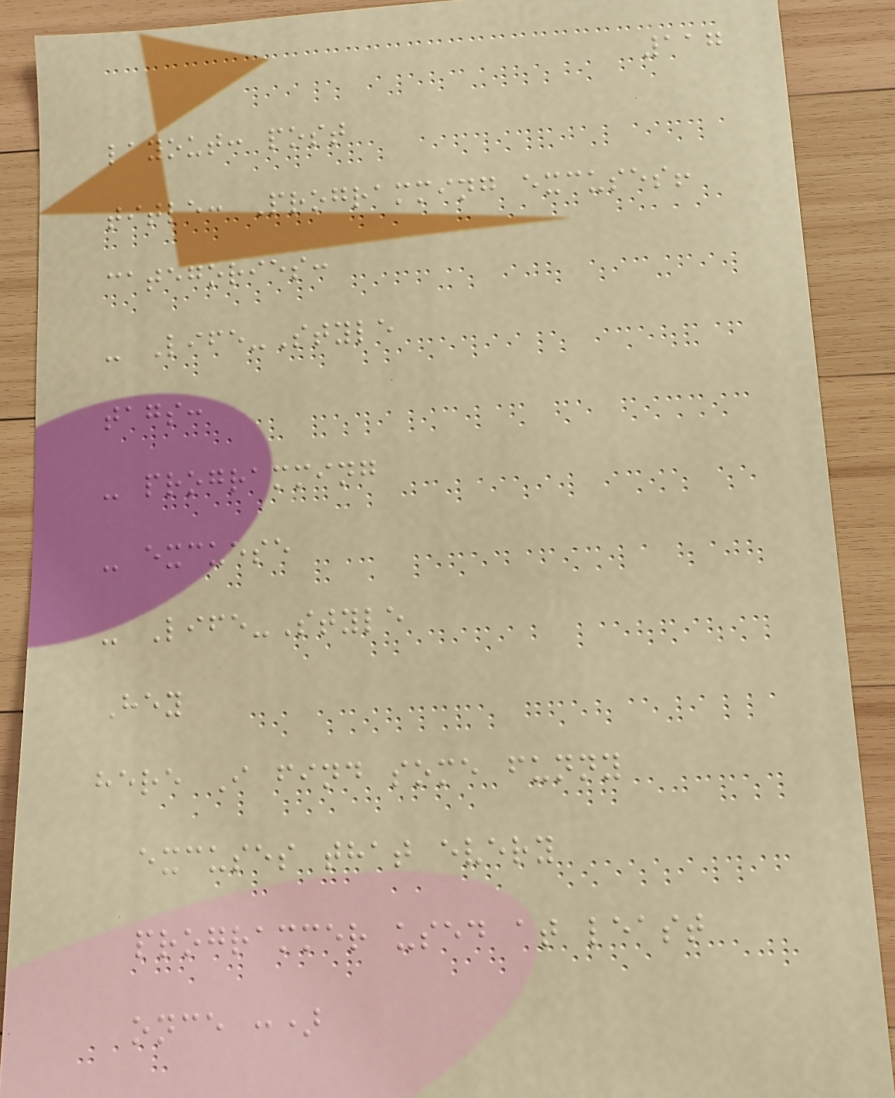117
layout: post
title: Programming excuses!
categories:
- Life-Style
tags:
- programming
- excuese
- Life-Style
Hey
here I find some funny
excuses that every
programmer used at least
once :)
